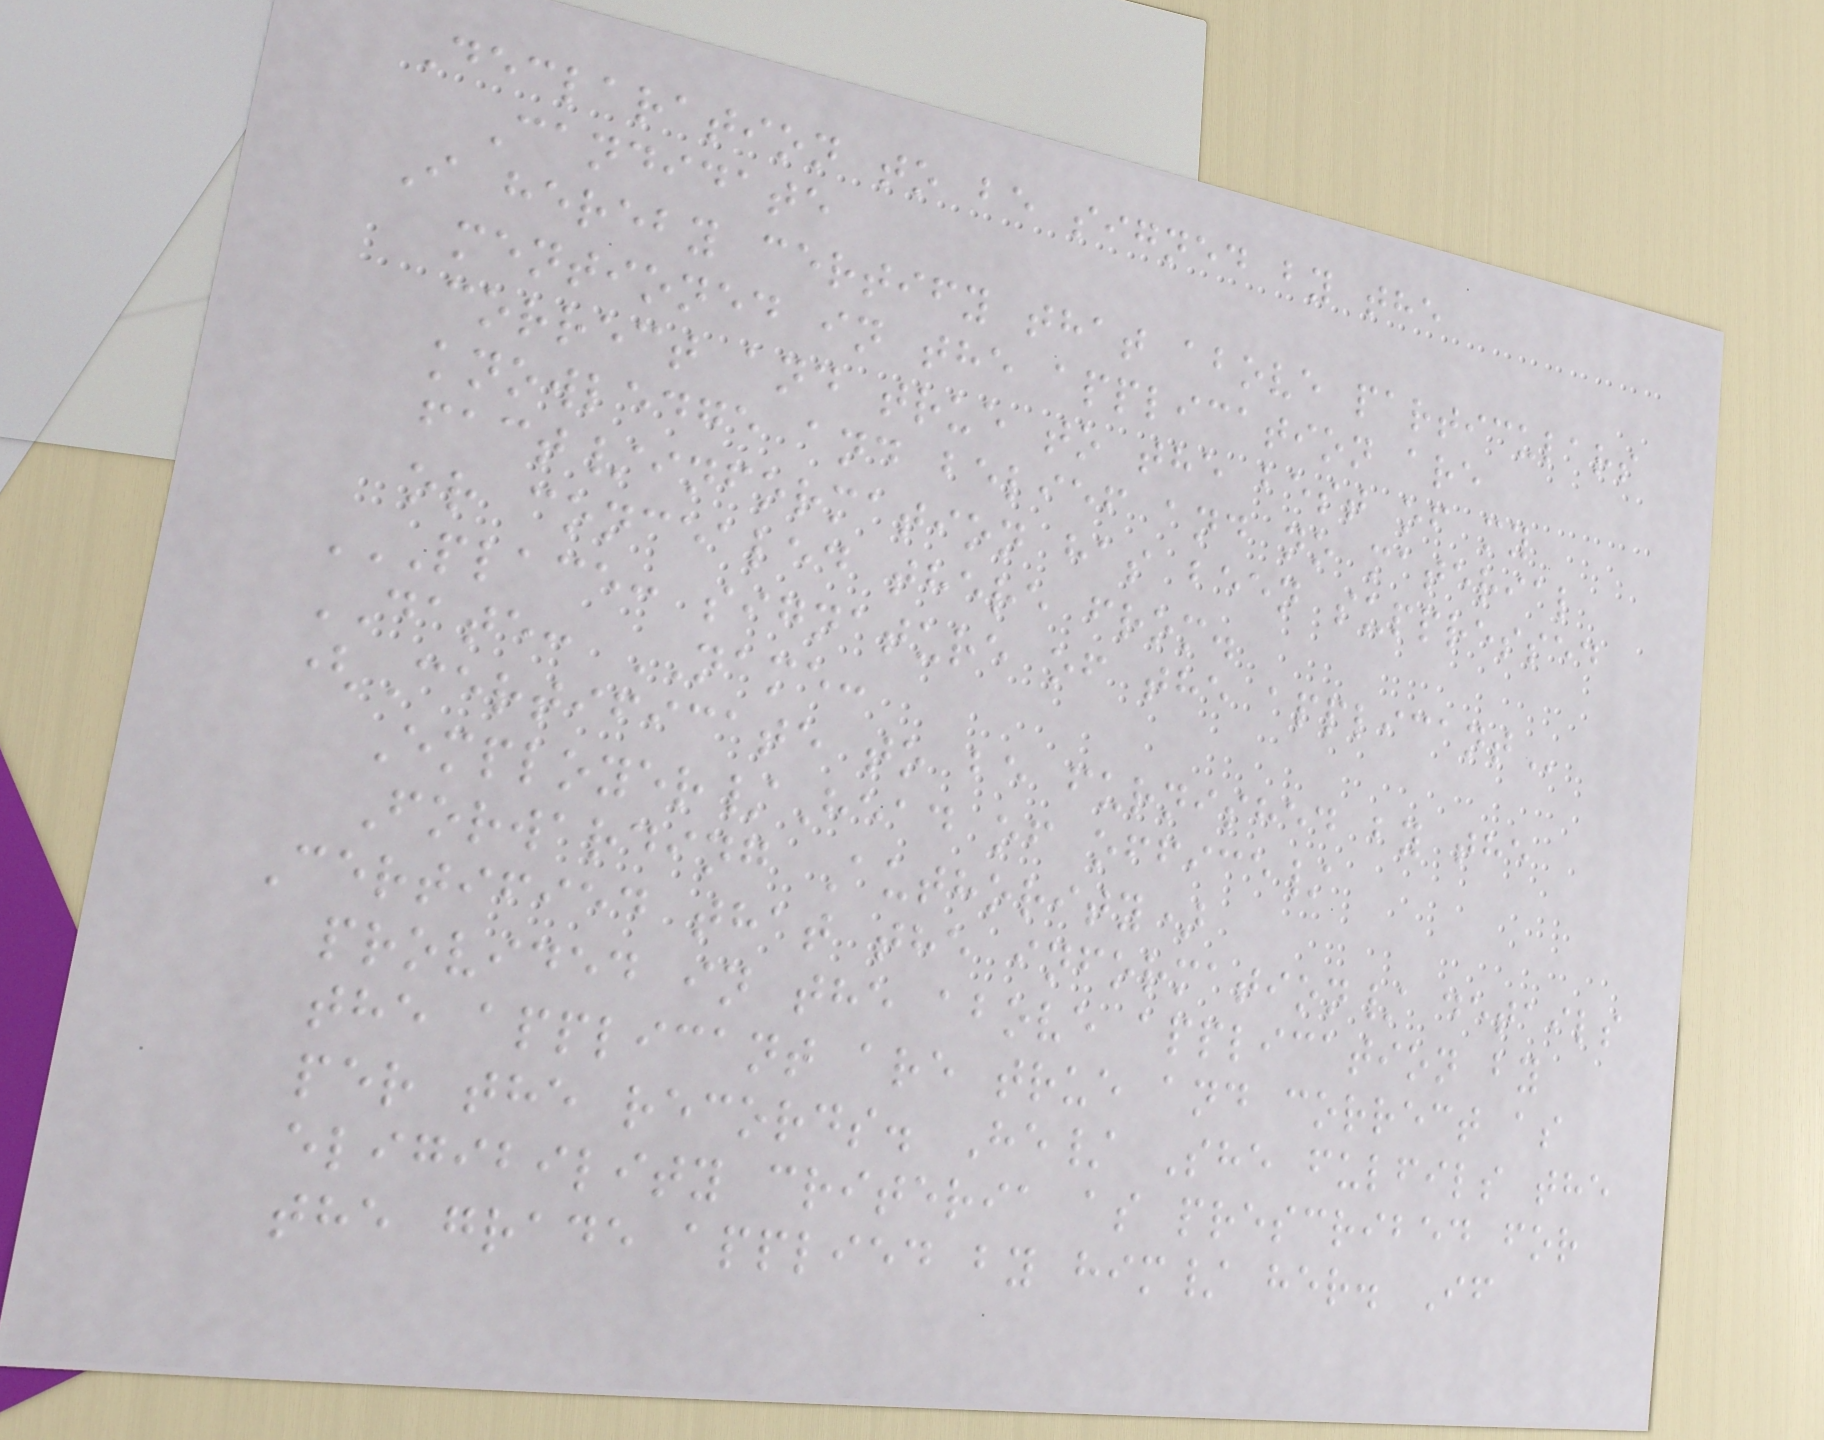Declaration to be signed by the
Candidate
I hereby certify that above particulars
mentioned in the application are
correct and true to the best of my
knowledge and belief and no material
fact/information has been suppressed
or concealed there from.
PLACE: SIGNATURE OF THE APPLICANT
DATE: NAME:
(Certificate to be furnished by the
Employer/Head of office/
Forwarding Authority)
Certified that the information/ details
provided in the above application by
the applicant are true and correct as
per the records. He/ She fulfils the
eligibility criteria as prescribed for
the grade applied by him/ her. If
